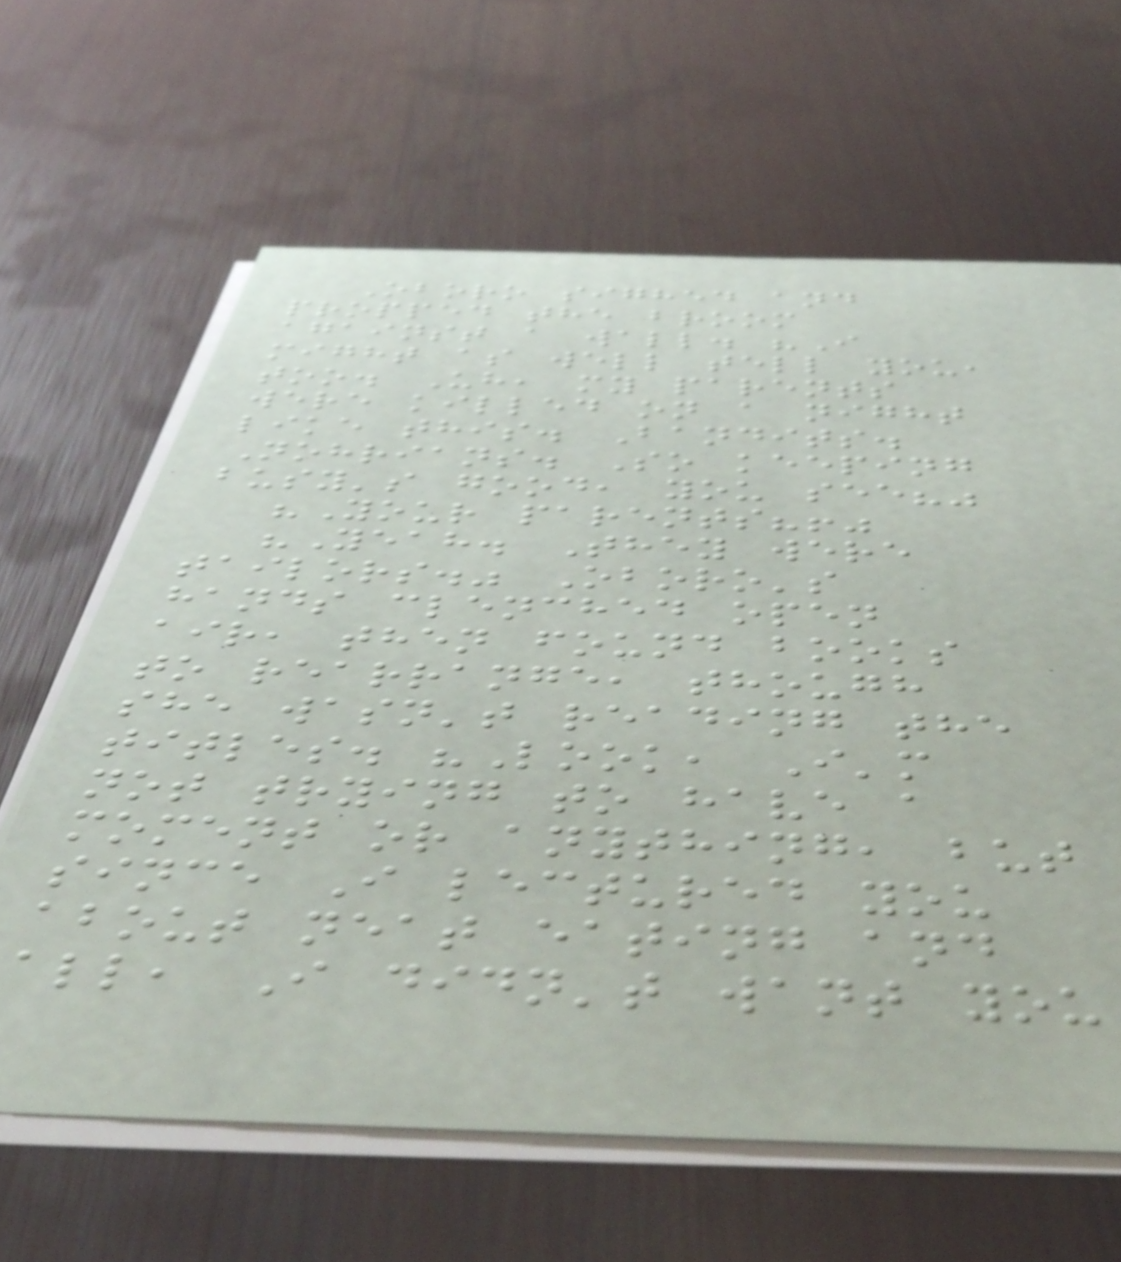Oboro sighed and
propped the broom
against a wall. "I
might as well tell you,
too. Uh, my parents
were killed on a night
like this. Bandits.
Nohrians. So keeping
busy's good, you see?"
"Your parents?!"
"Yeah. They were
tailors." Oboro's
hands clenched open
air, then found books
to rearrange, though
she wasn't reading the
titles. "Look, I'm
not trying to have a
moment or anything, but
since I lectured you
about neat eating and
all, I didn't want you
